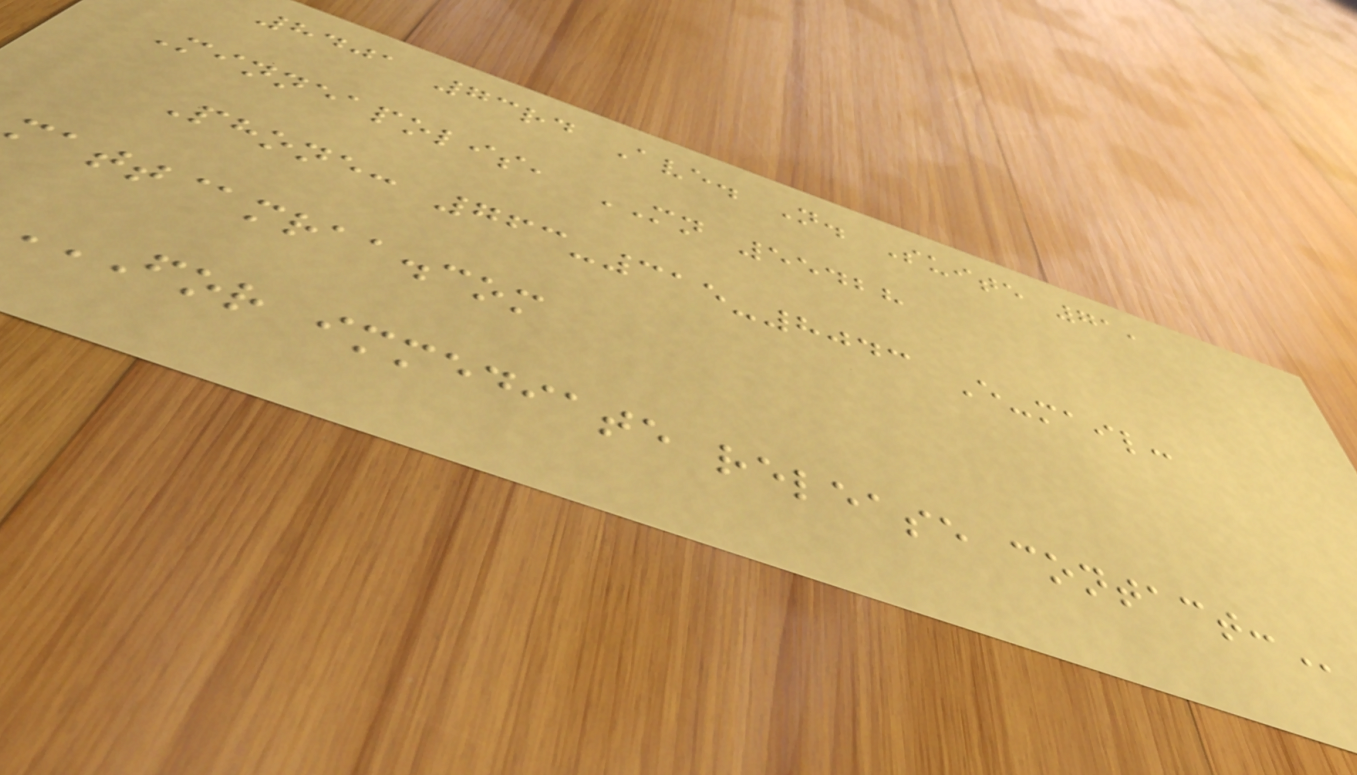8401 73rd Ave. N. Suite 71,
Minneapolis, MN 55428
Phone: 763-315-8043 E-mail:
matt@mraa.com
FOR IMMEDIATE RELEASE CONTACT:
